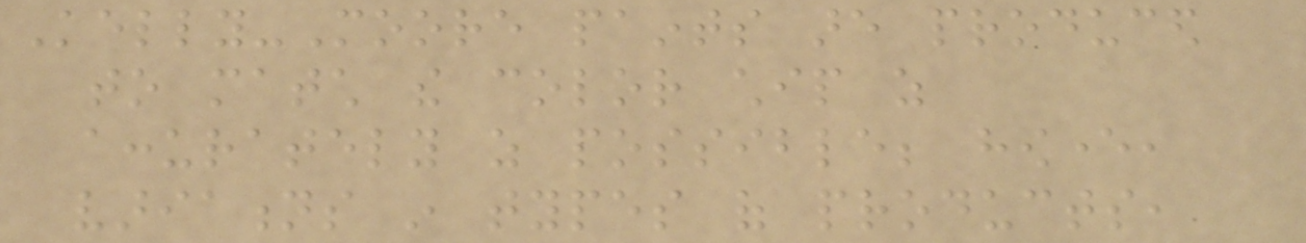Kelly-Moore paints are produced
to match the color chip as
accurately as possible; however,
variations in types of products,
